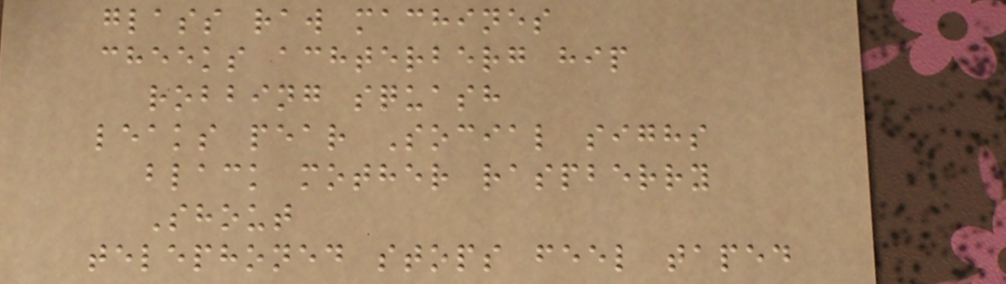glass raw machines
cheeks achterberg hip
robbing squash
leaks pear Social sighs
black mother raspberry
Shout
telephoned stops feel taped
